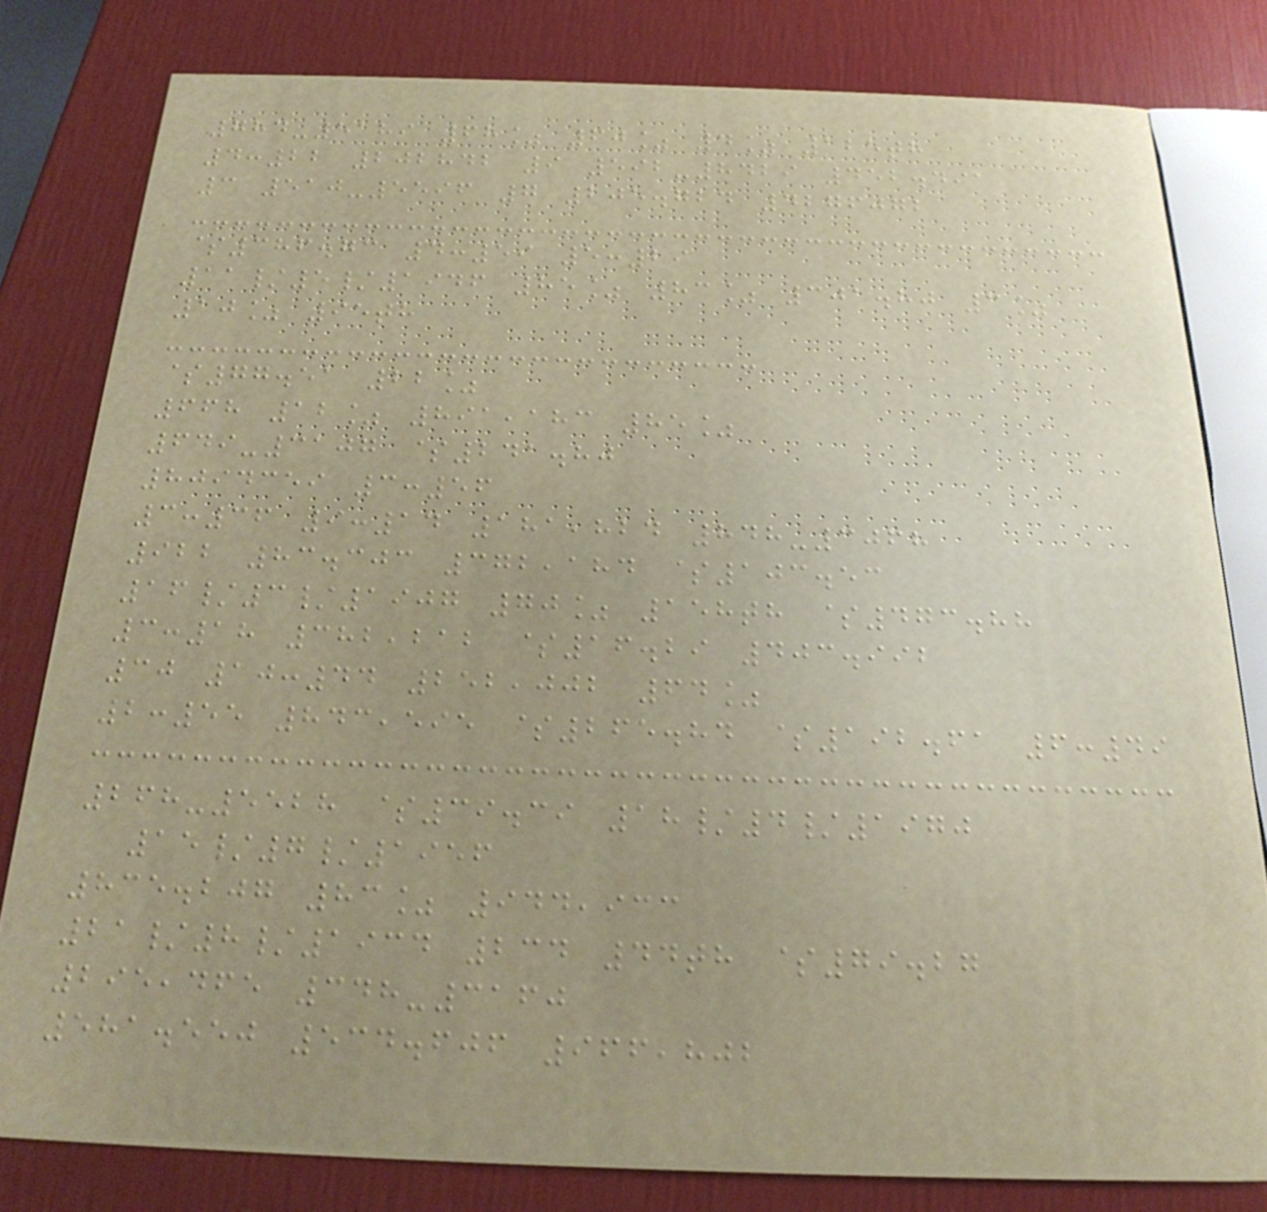784-5189 68% 60% 4% 125th
4:22 202842 9 592-8429 452.491
3 510-5596 7 205.724 4276072
$386.73 4:59 5:29
11/5/1946 85% 83% 301.80 3%
10% 95th
$77.51 22%
668 12% 891,183 85%
649-3107 $241.80
8094359 3:56
3:36 9:14 181,824 848-3068
922 83.303 372,184 $103.53
16/3/1907 70% 158th $473.88
3:18 382,212 $16.29 403.992
30 10:44 252,002 64%
2:55 843,595 $265.84 $192.61 6:49
268-5528 $39.39 18/4/1970
15/7/1956
835.207 83% 944,933
21/8/1934 234 44th $79.27
295,465 348-3160
581.550 534.606 966,802
